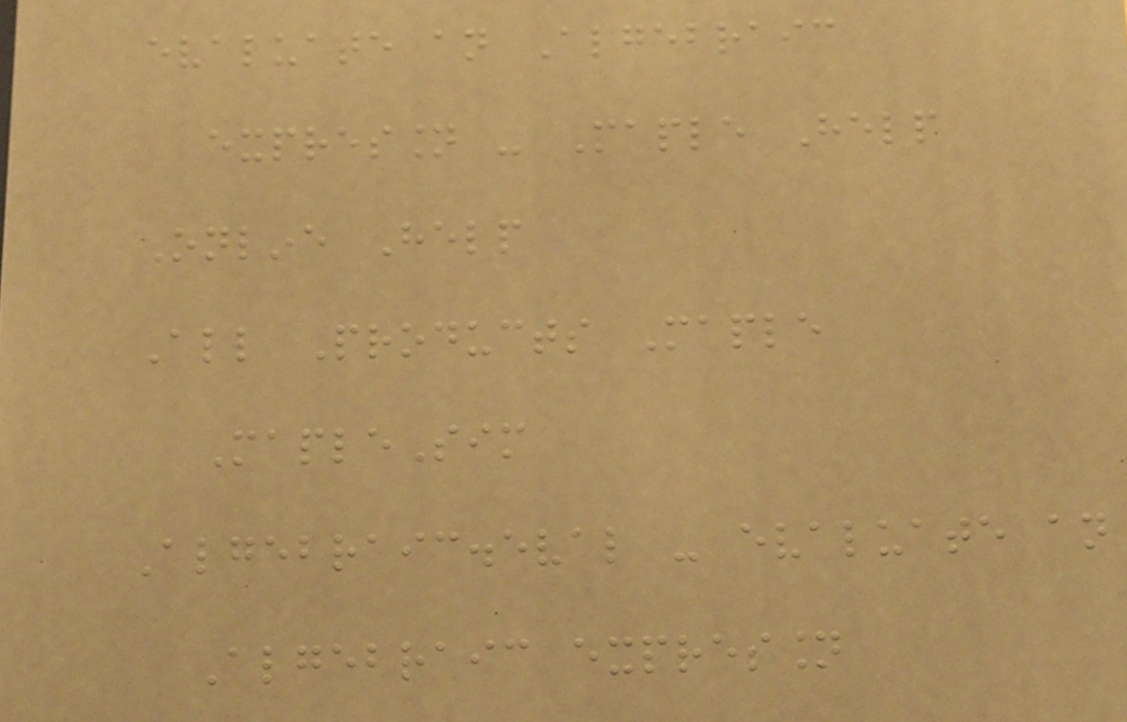evaluate an Algebraic
expression - Maple Help
Online Help
All Products Maple
MapleSim
Algebraic.eval - evaluate an
Algebraic expression
